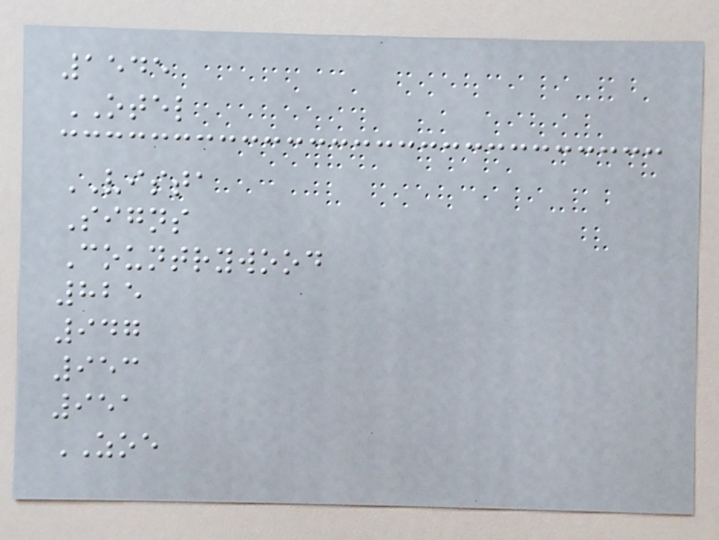1545
OTEL
VISTA
Signs
Countrywood
825
947
953
951
ZOE
